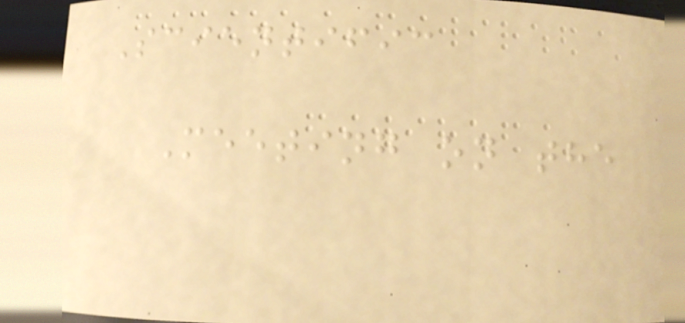Scientific
Meeting on the
